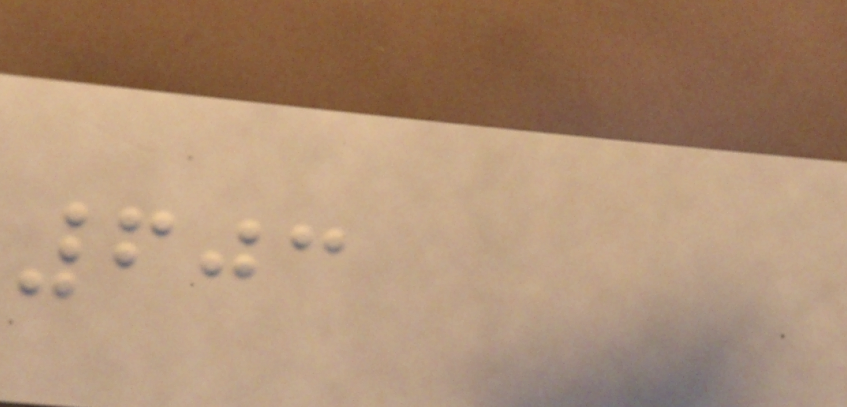603
